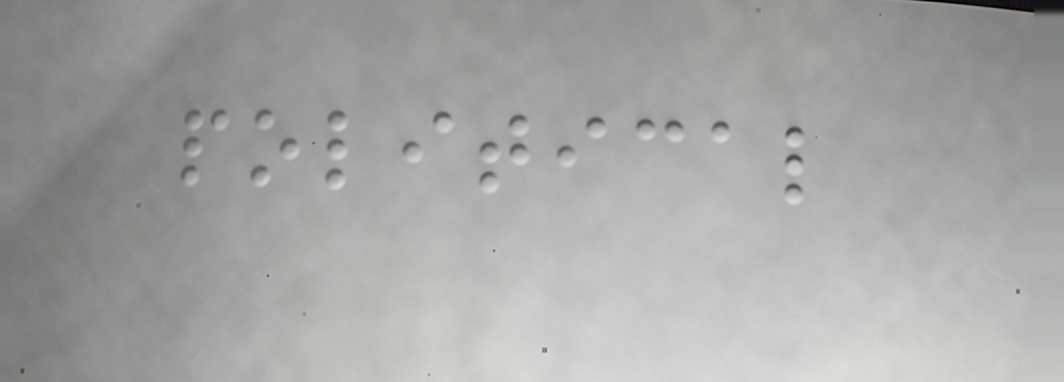political
